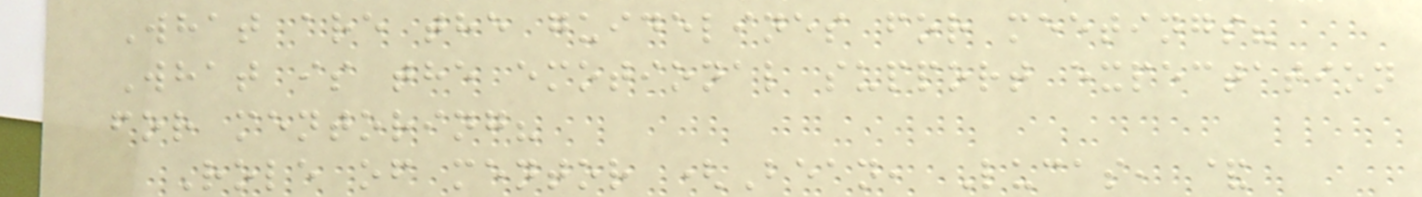What are the guidelines for meetings?
What is the emotional support expectation
for mentoring?
Role of mentor (Bean, Lucas, &
